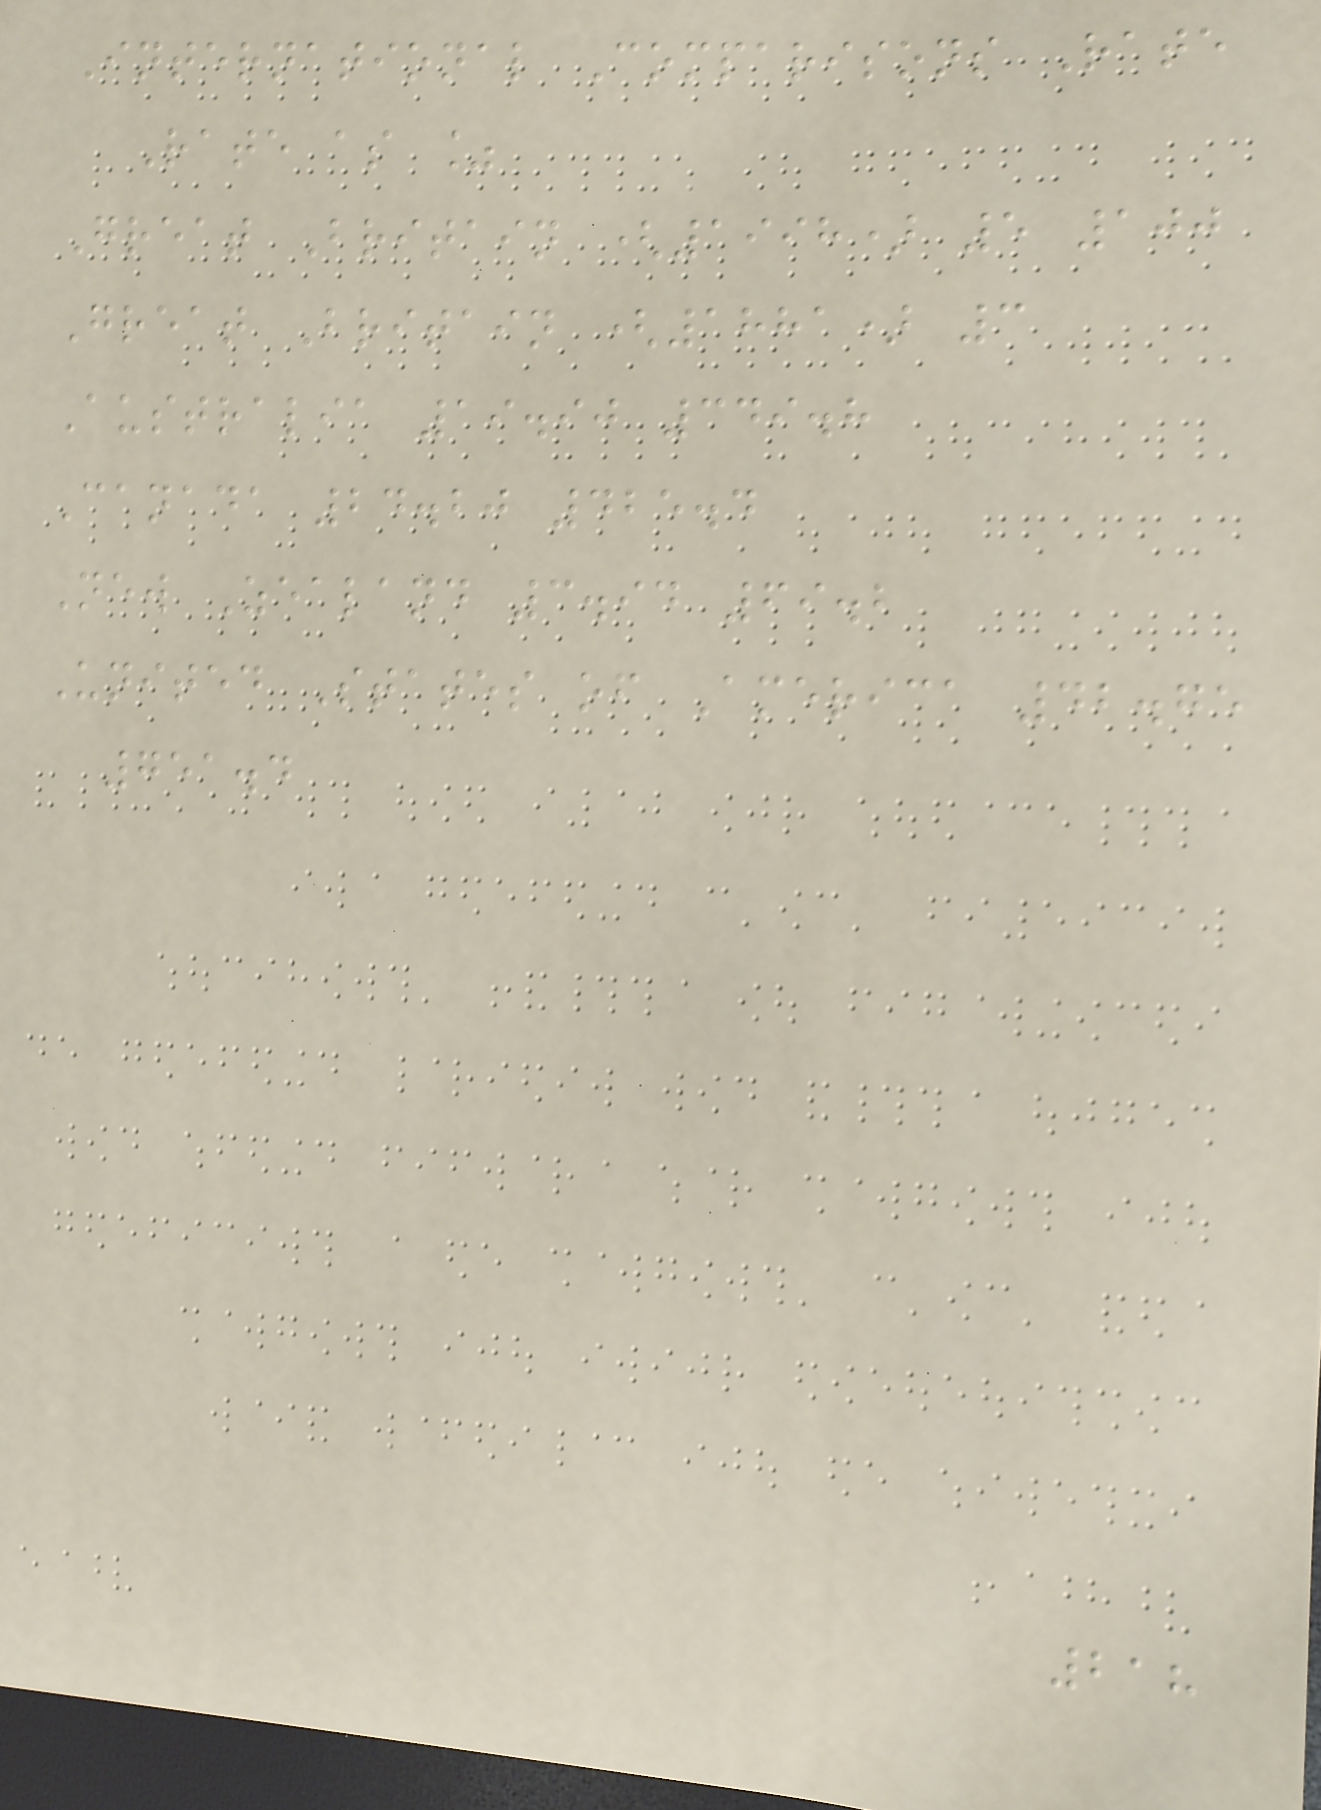International Comparisons Rate
Rate as %
Great Britain (1998) 5 100
Great Britain (1881) 3
Australia 19.90 349.8
Canada 24.20 425.4
New Zealand 3.94 69.2
United States of America 42.75
751.4
218
